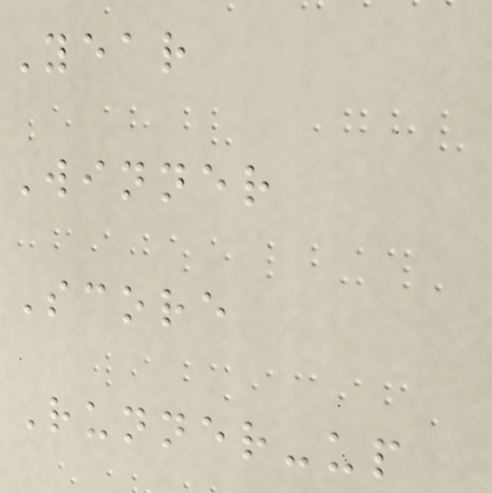Year
Winner
Score
Runner-up
